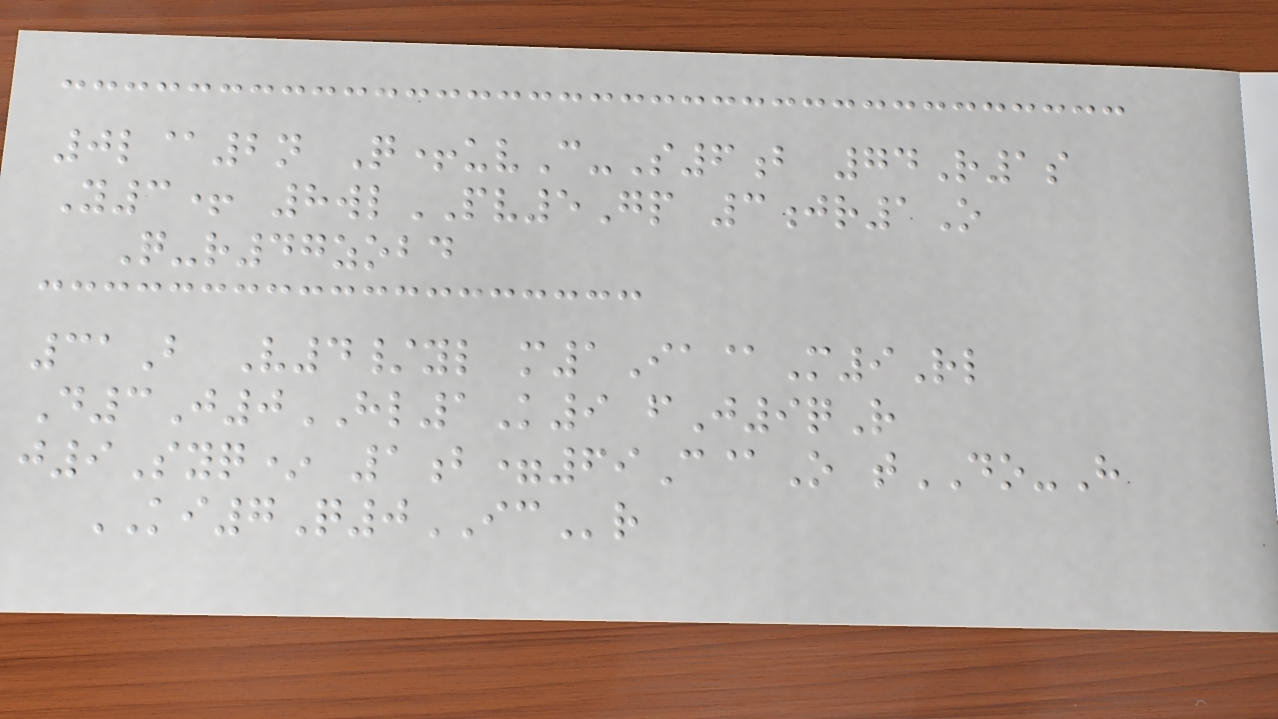0l@2n Q+uvC-S6b 74R1s
Y3+ 8wlPV5Gp 3jr1O
Q-r47zobd
31B V4/yl m1Ia@M9Rl
D3J0HL1K9 fJ9qR
j9Syq* 1b=69C@O tDO-H
KI7Q0ICr
